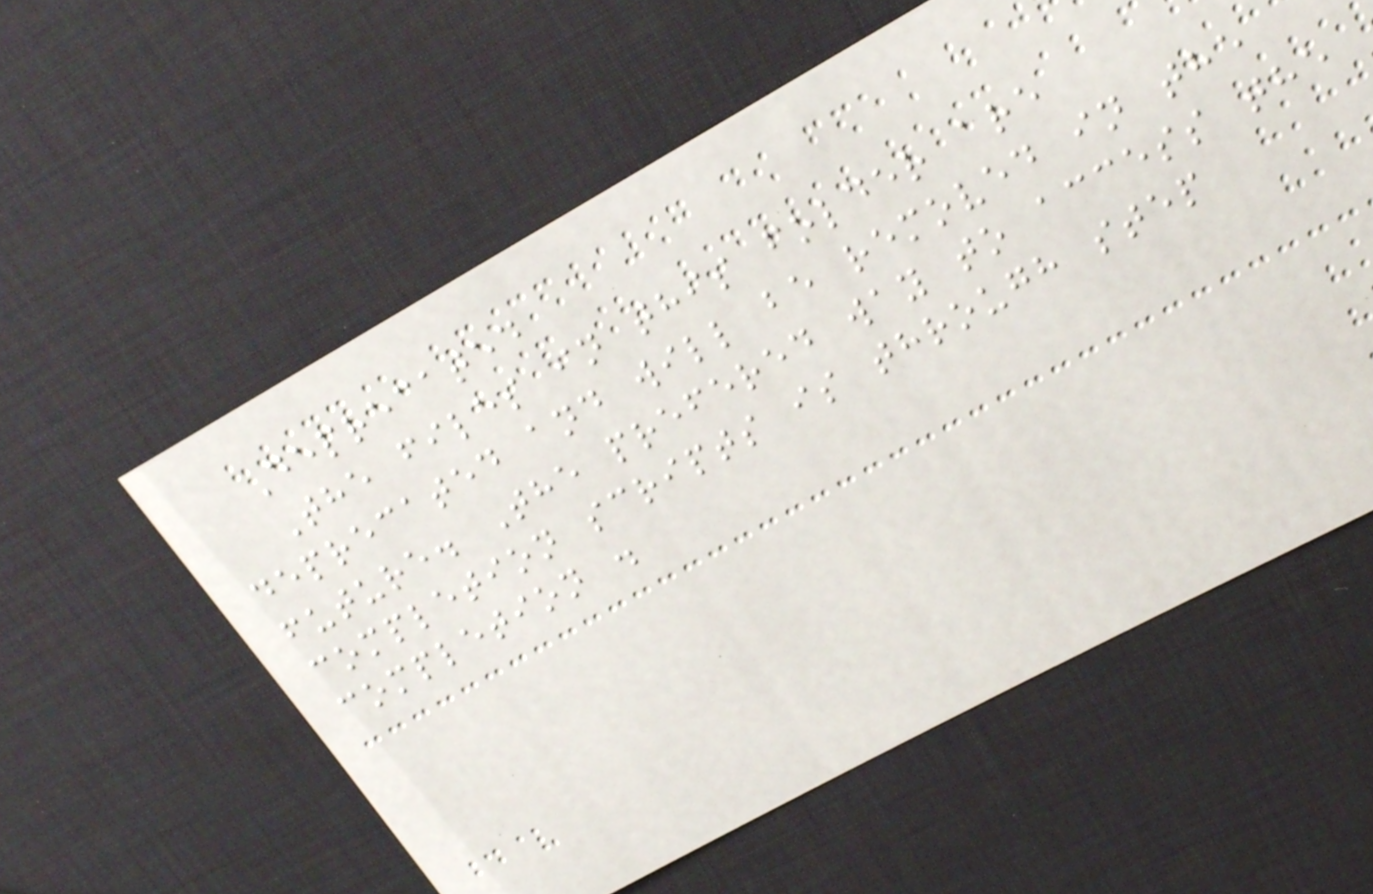Deprecated
The files in this folder are
deprecated and will be removed in the
future. The prefered way to access the
completion scripts is through step
completion .
